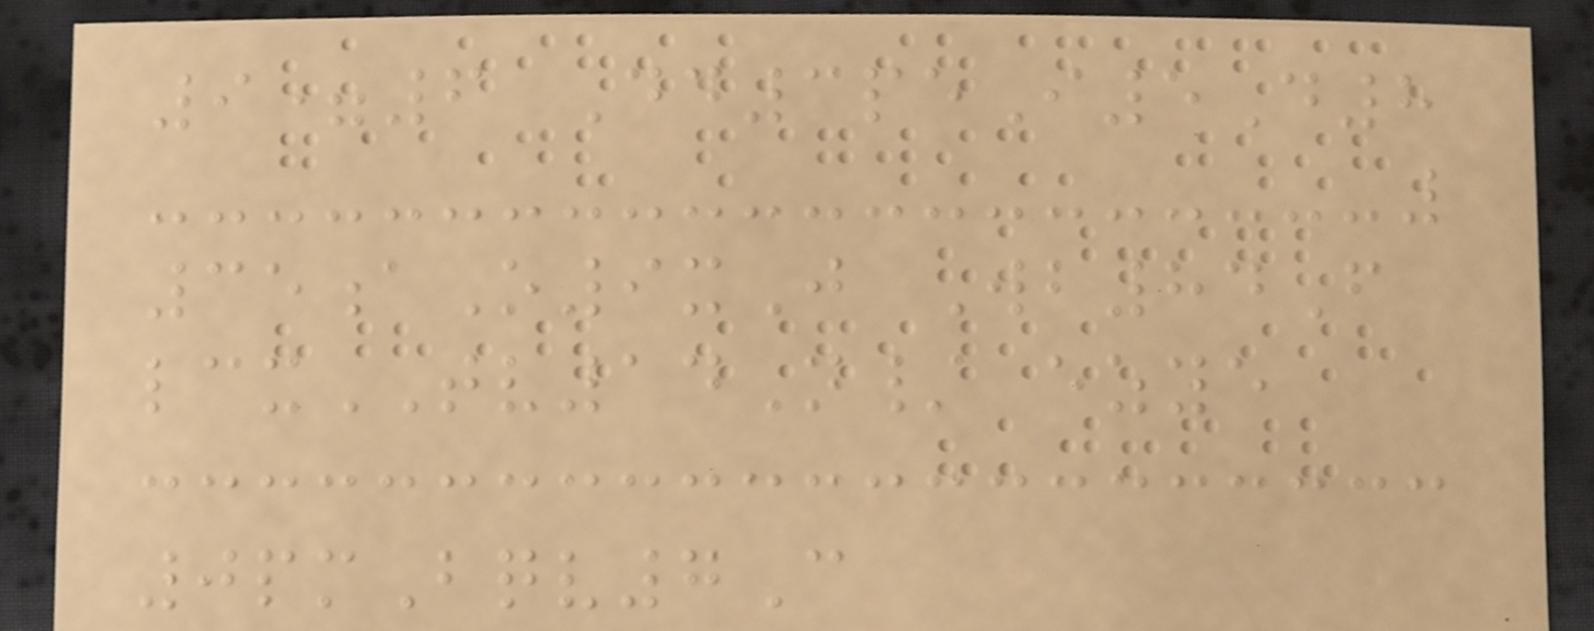9=6 Dd3peI5D8
35aO9xJ Wb84F
lcxTV14N/ ezye
0pmBqv7C
